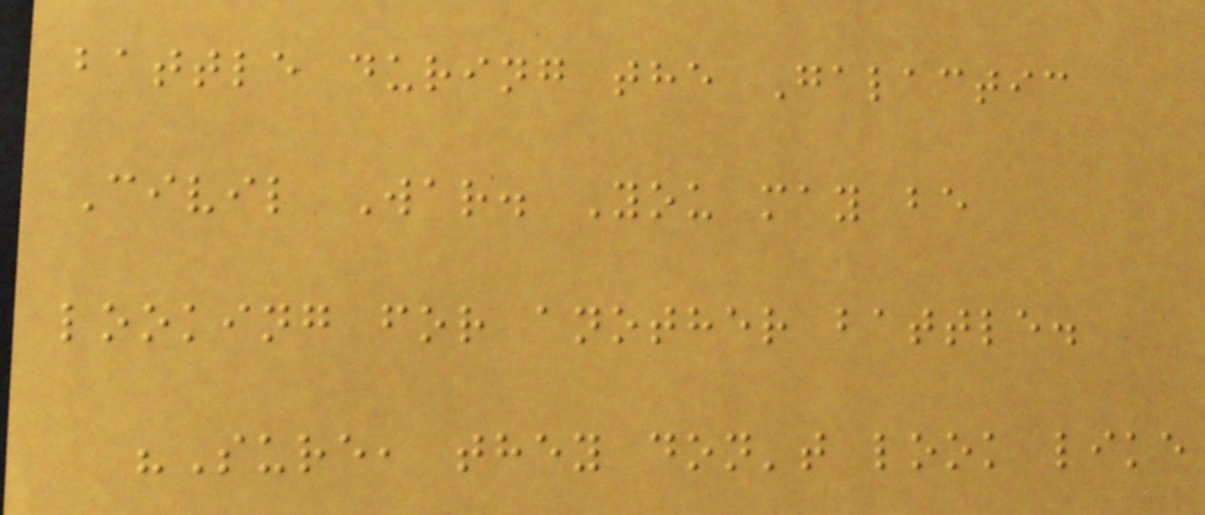battle during the Galactic
Civil War. You may be
looking for another battle.
"Sure, they don't look like
